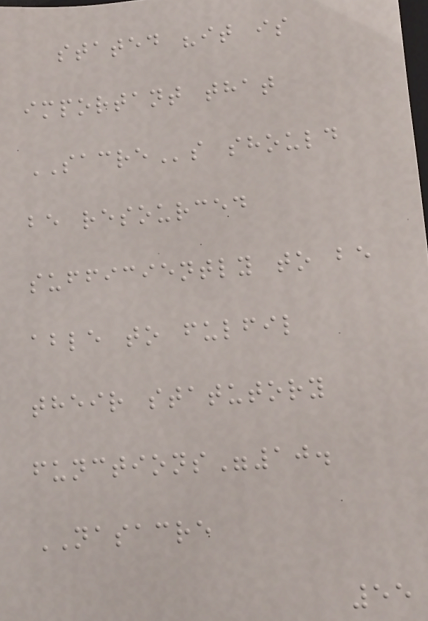stated "it is
important that
SACREs should
be resourced
sufficiently to be
able to fulfil
their statutory
functions"10.
NASACRE
55
